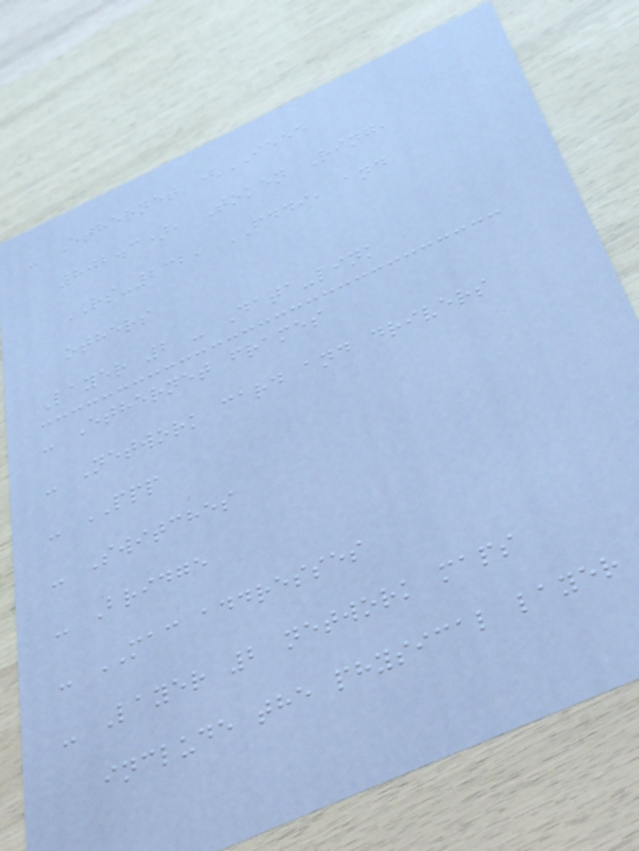- Ethernet (IEEE
802.3), Token Ring,
RS-232, FDDI, and
others
Layer 2 - Data-link
- Ethernet frames
- Network card and drivers
- PPP
- Switches
- Bridge
- MAC addresses
- Layer 2 network maps
include the physical layer
